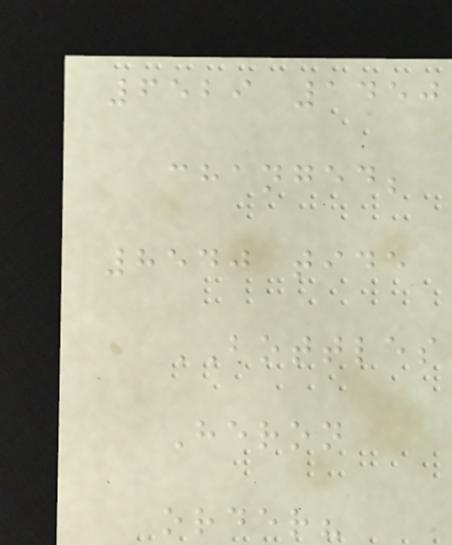6529 1450
changed;
8540 tide
BOTTLES
Heron
order?
